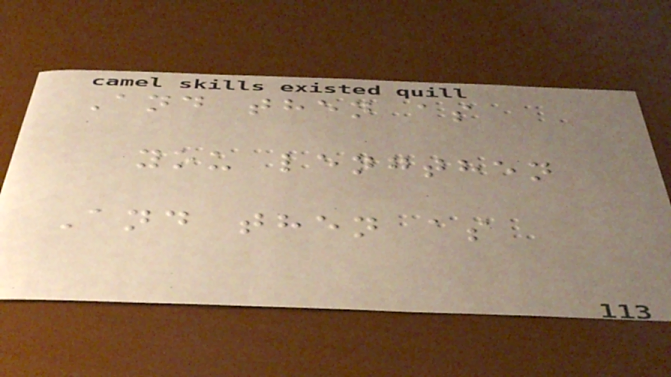And then as
you lengthen
And then as
